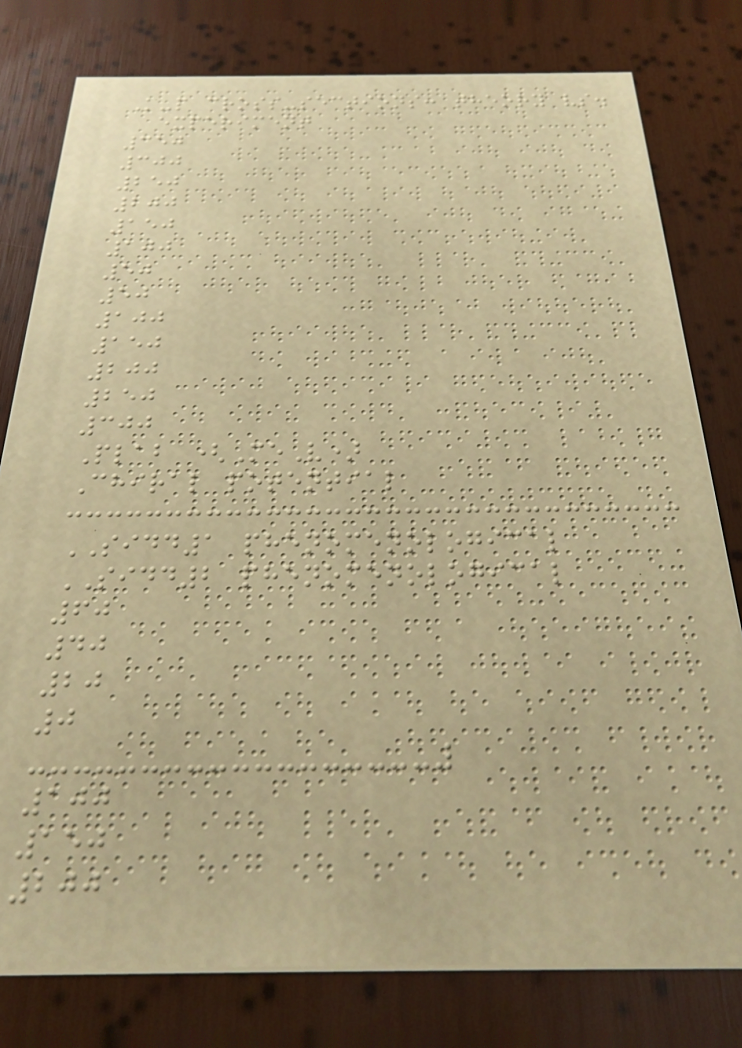K-p cross-sections: theory vs.
experiment
350
300
250
200
150
100
50
50
100
150
200
250
300
Plab (MeV)
Chiral potential
SIDD1 phenomenological
SIDD2 phenomenological
60
40
20
0
100
150
200
